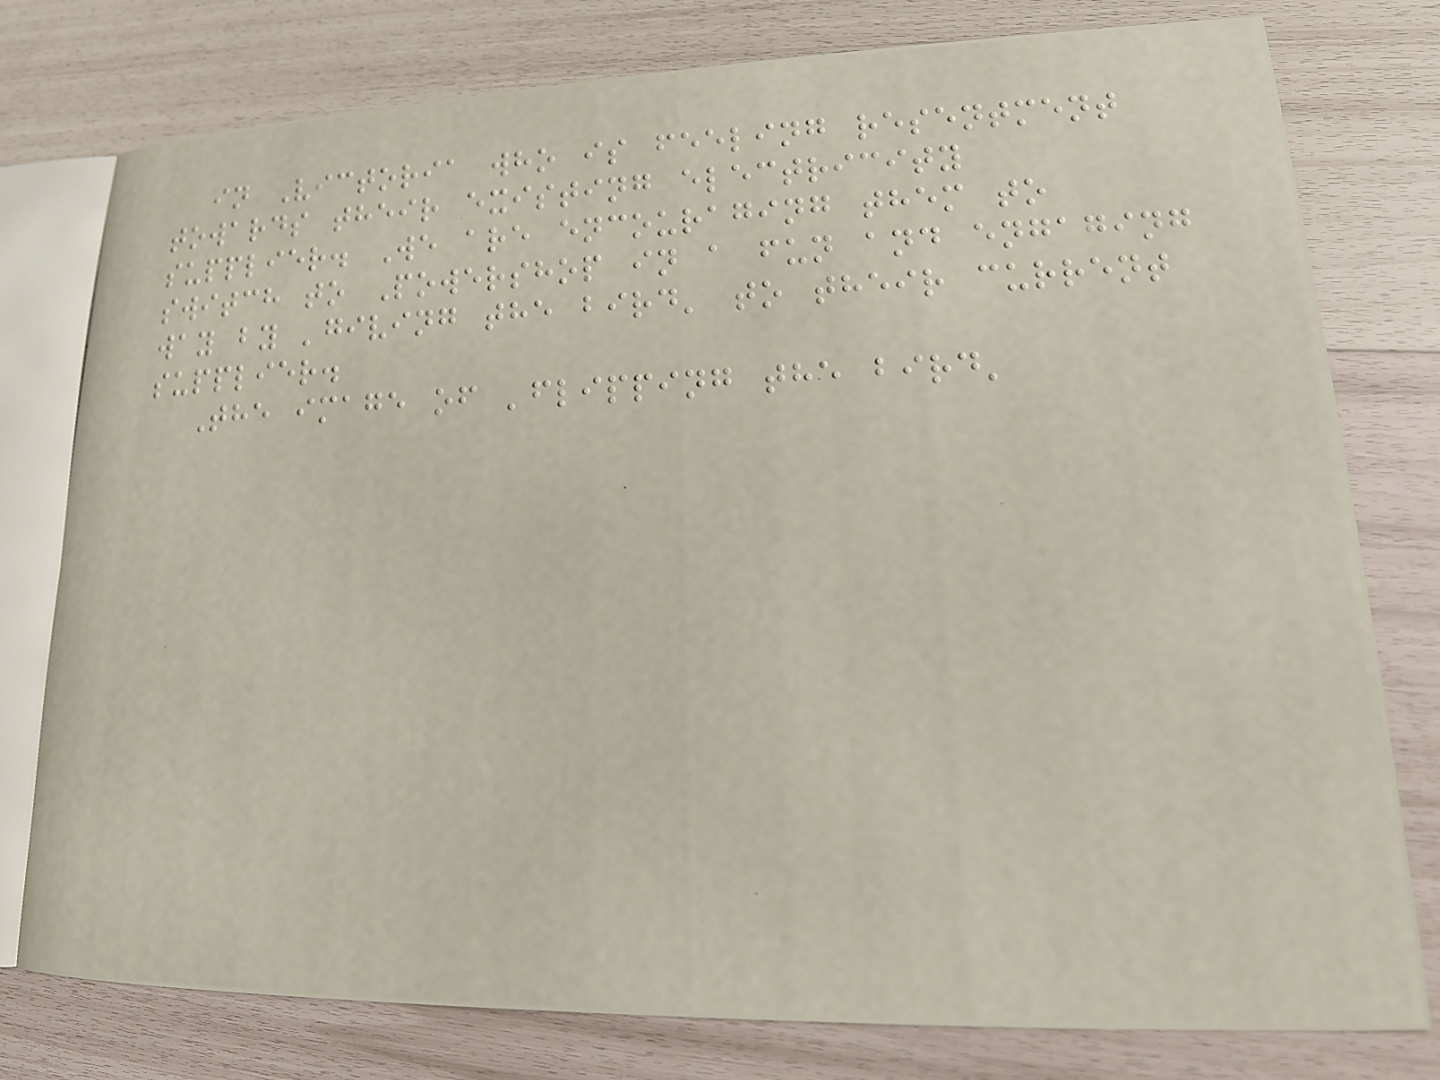in Victoria who is feeling resentment
towards their existing electricity
supplier. We are encouraging them to
switch to Powershop in a fun and engaging
way by 'giving the bird' to their current
supplier.
The image of 'flipping the bird'
